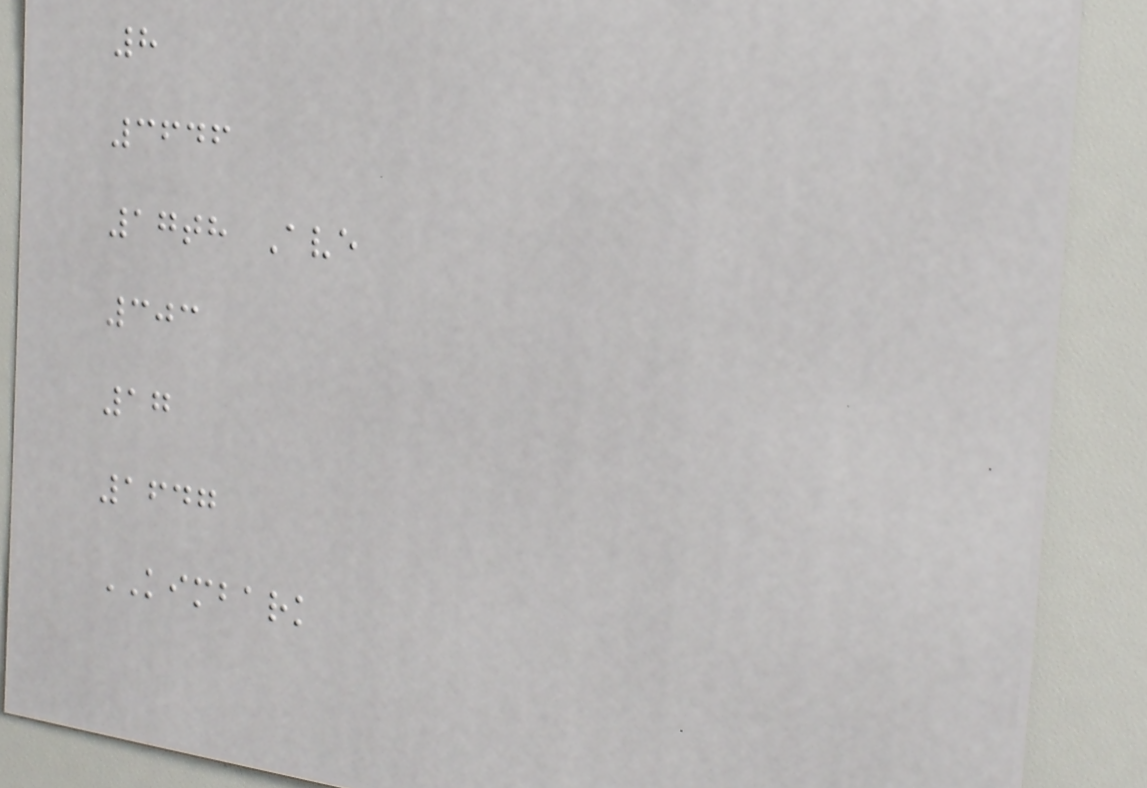8
3646
17th Ave
303
17
1647
KIMBARK
